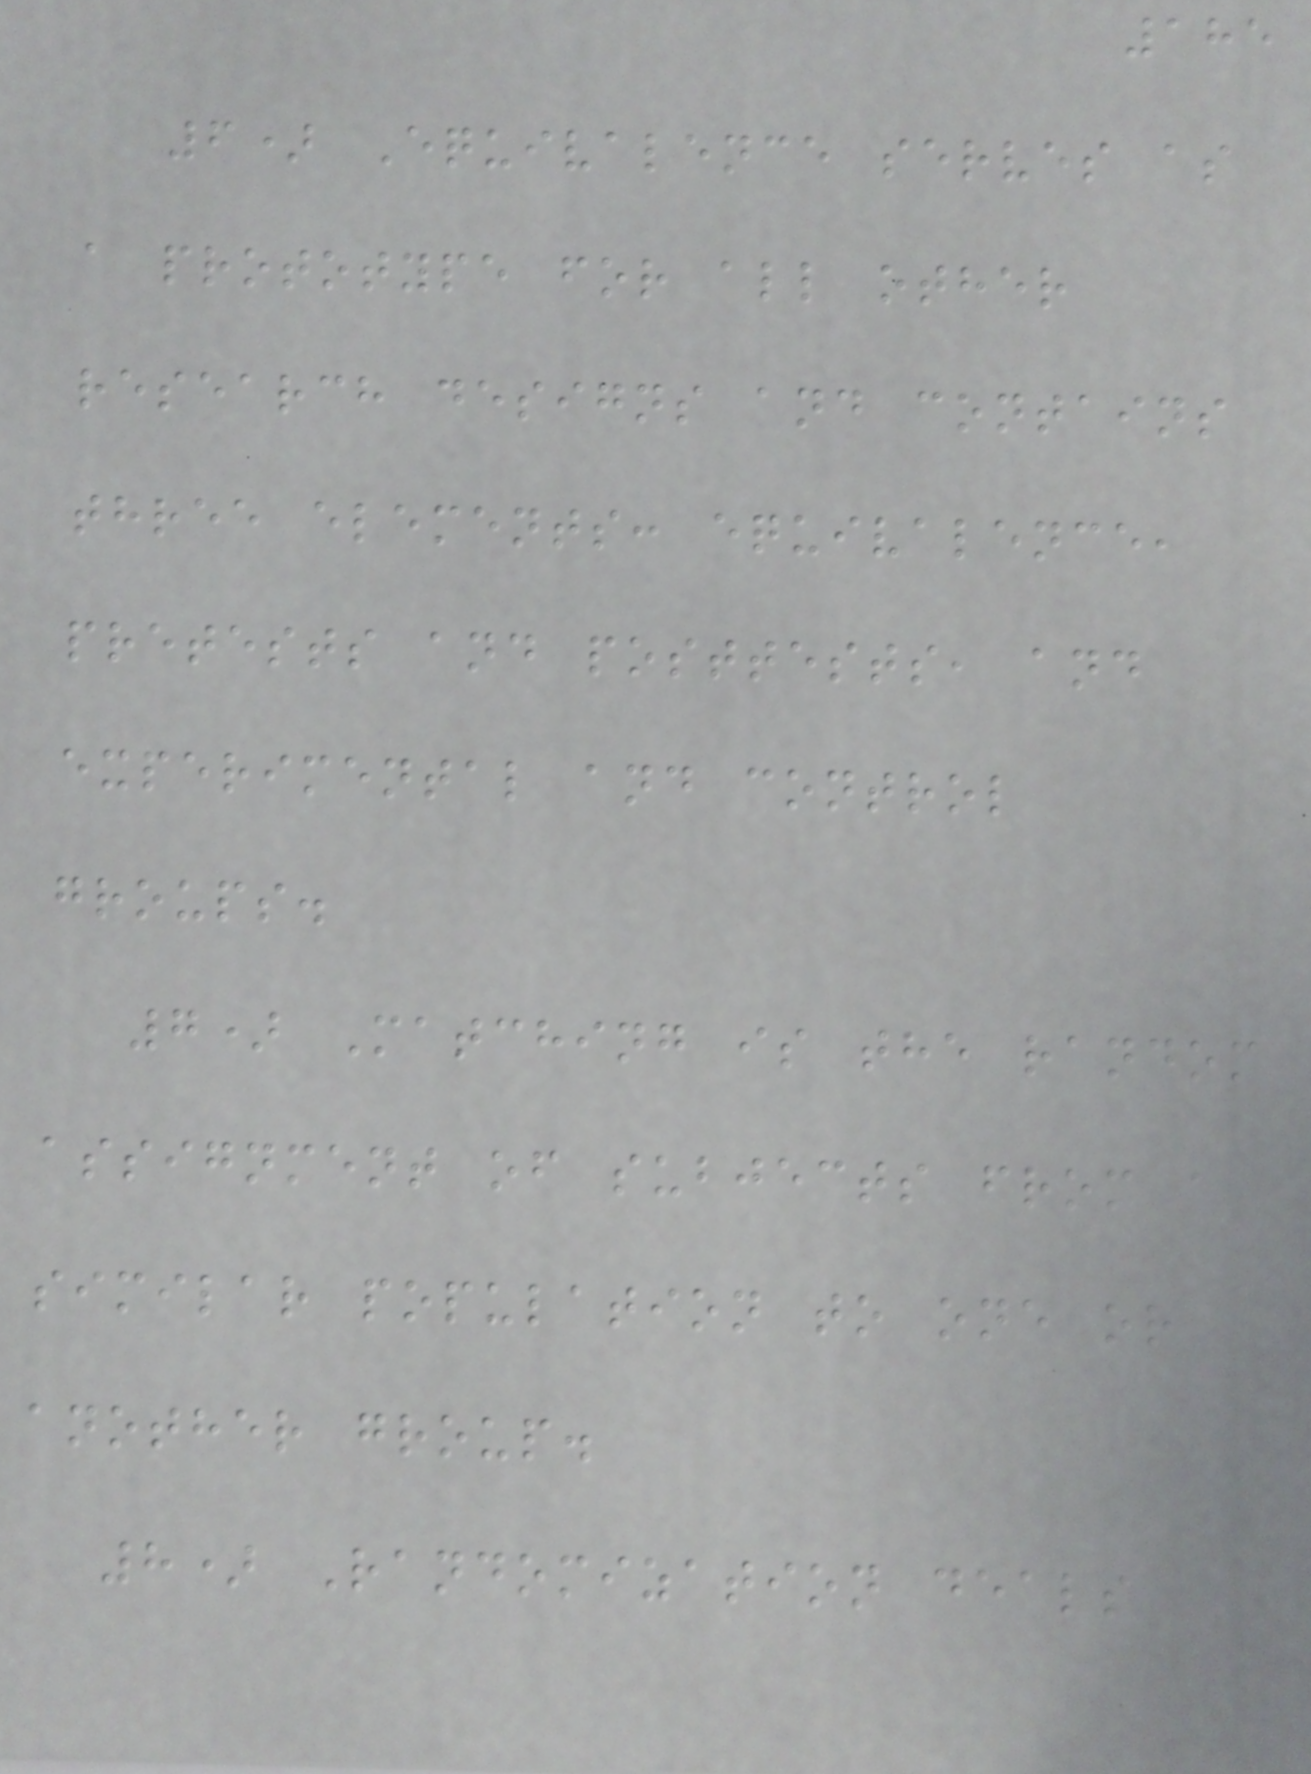185
6) Equivalence serves as
a prototype for all other
research designs and contains
three elements: equivalence,
pretests and posttests, and
experimental and control
groups.
7) Matching is the random
assignment of subjects from a
similar population to one or
another group.
8) Randomization deals
